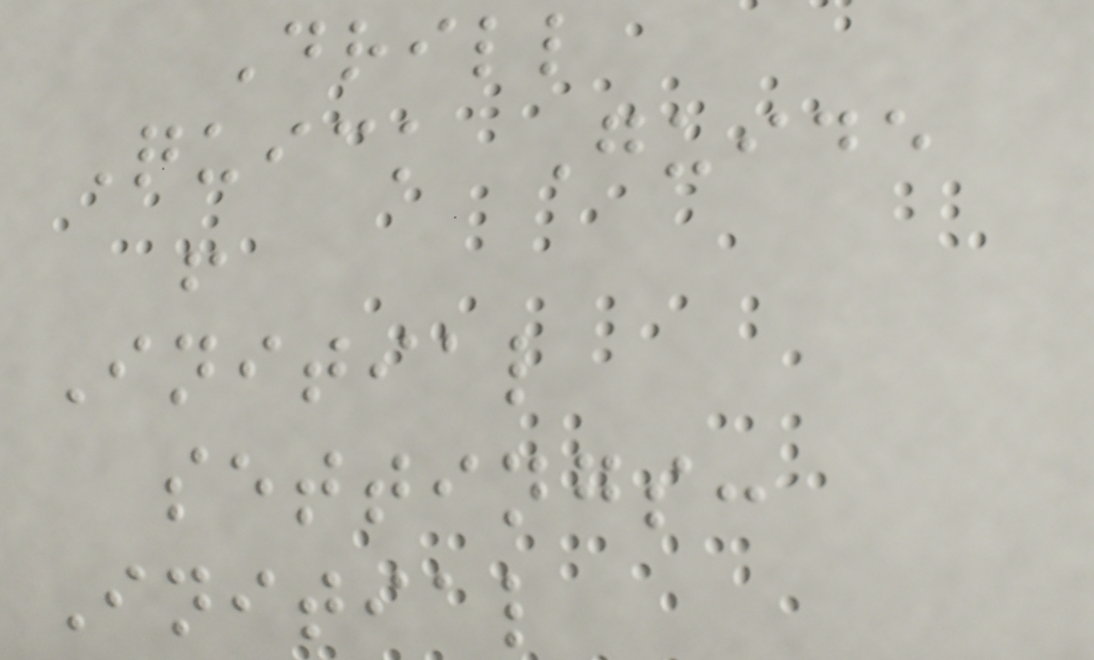Drill
Quick Guide
!
Initial
settings:
Initial
